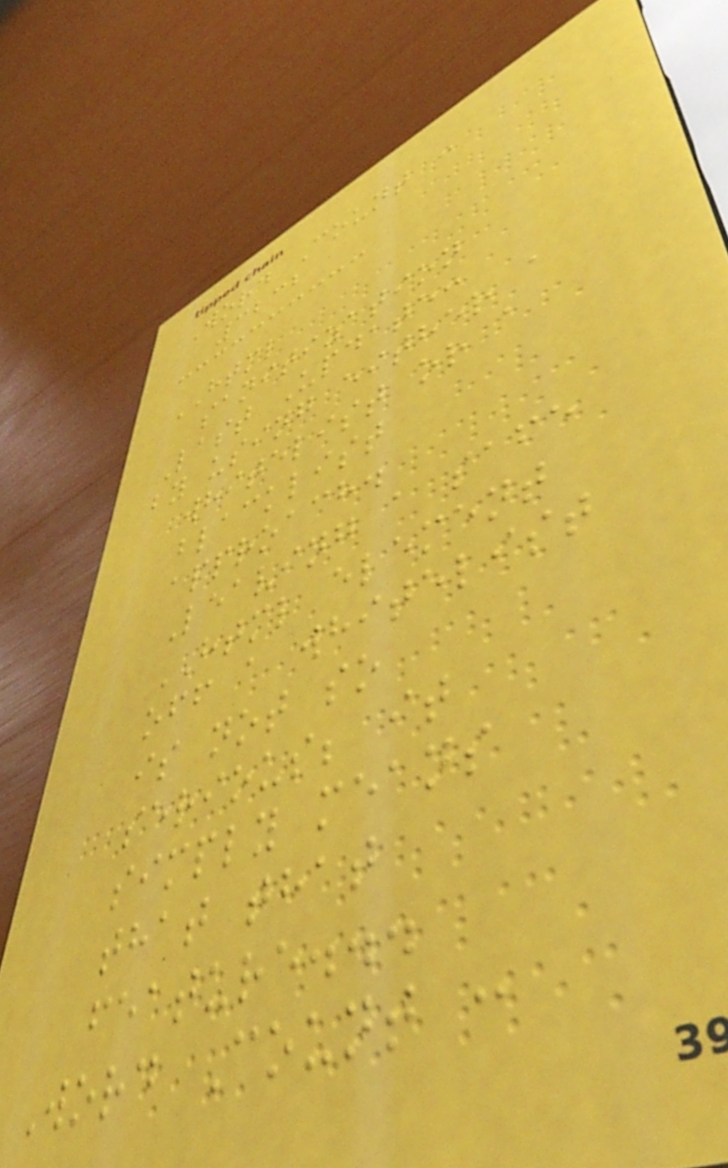Word Count :
3232
HTML
sanitization
Last Update:
by using either a
whitelist or a
blacklist
approach.
Leaving a safe
HTML element
off a whitelist
is not so
serious; it
simply means
that that
feature...
Word Count :
